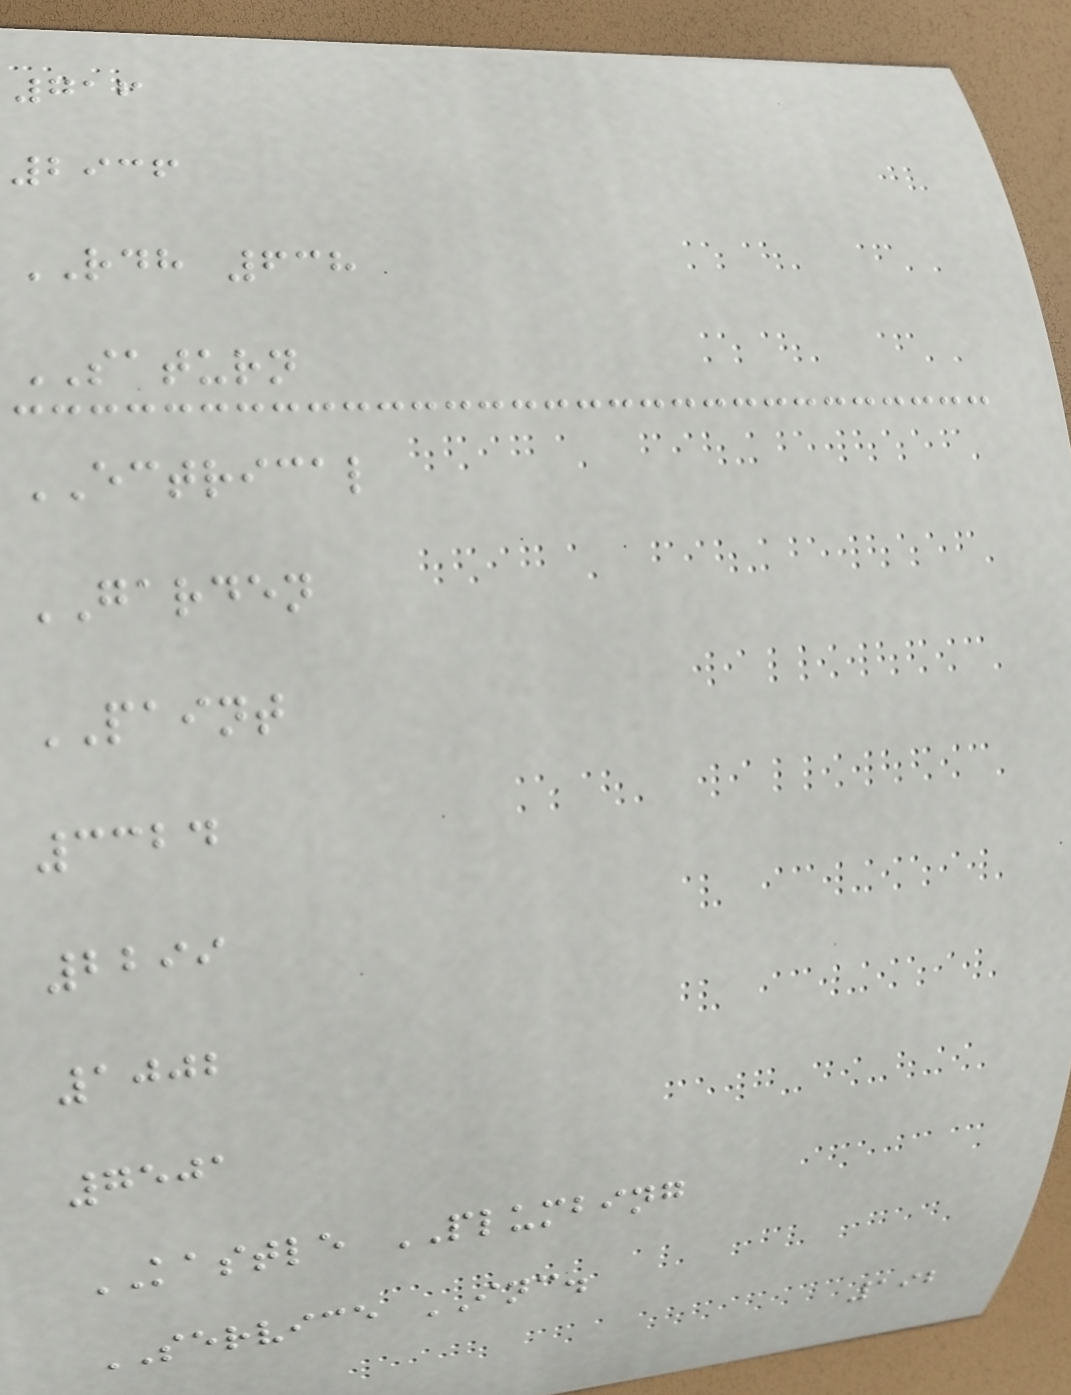716
2936
RDH 638
SATURN
ECTRICAL
GARDEN
PAINT
3324
2299
1002
7501
KASTLE PLUMBING
SERVICE INC.
192
